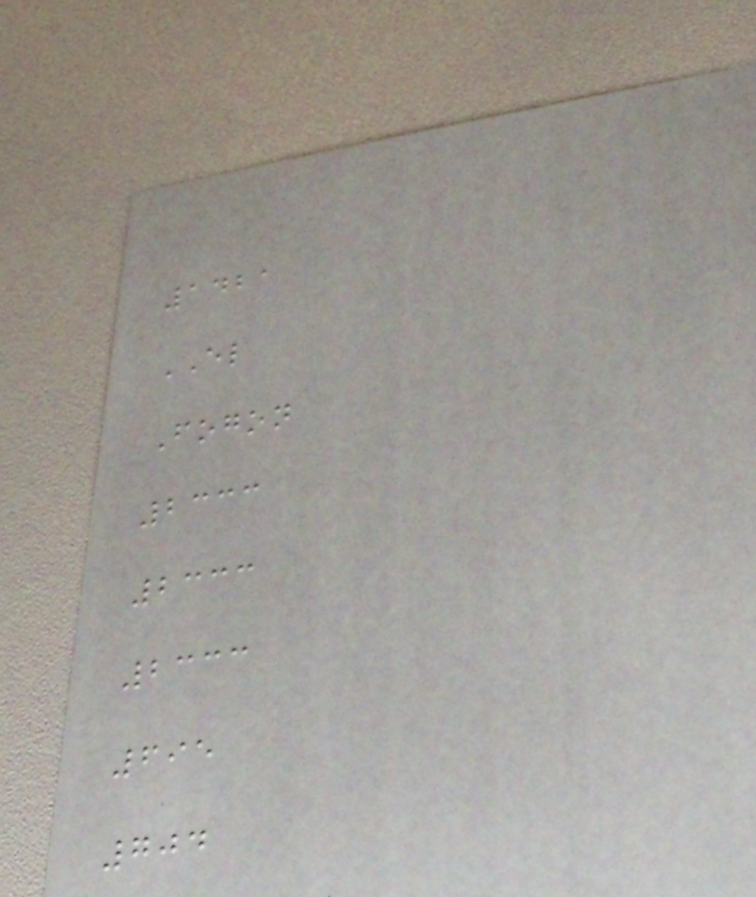1421
EL
Fogon
2333
2333
2333
695
704
